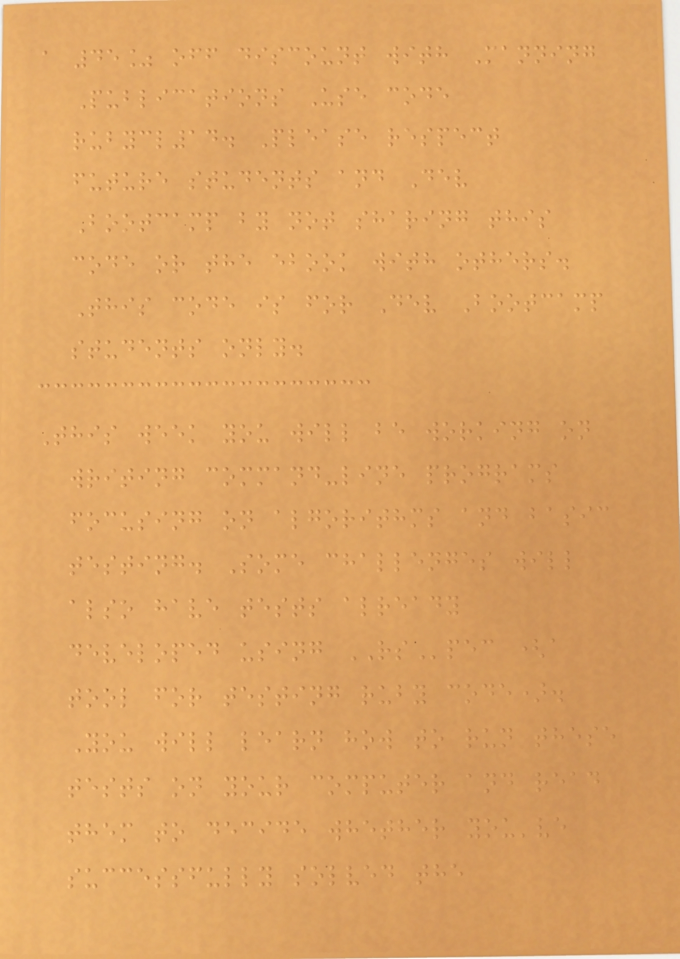a 45% off discount with Manning
Publications Use code
rubycl14. Please respect
future students and Dev
Bootcamp by not sharing this
code or the ebook with others.
This code is for Dev Bootcamp
students only.
This week you will be working on
writing command-line programs
focusing on algorithms and basic
testing. Some challenges will
also have tests already
developed using RSpec (a
tool for testing ruby code).
You will learn how to run these
tests on your computer and read
them to decide whether you've
successfully solved the
